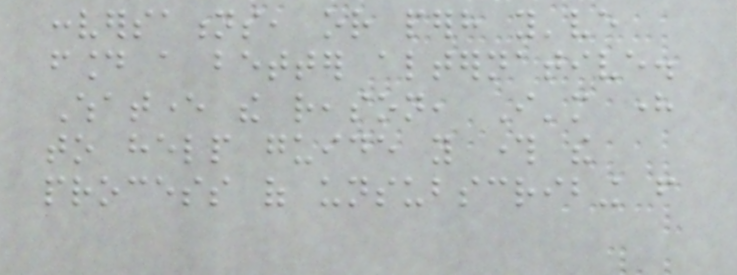conversations, or perhaps you've
found a better alternative.
Whatever the reason, I'm here
to help guide you through the
process of unsubscribing from
